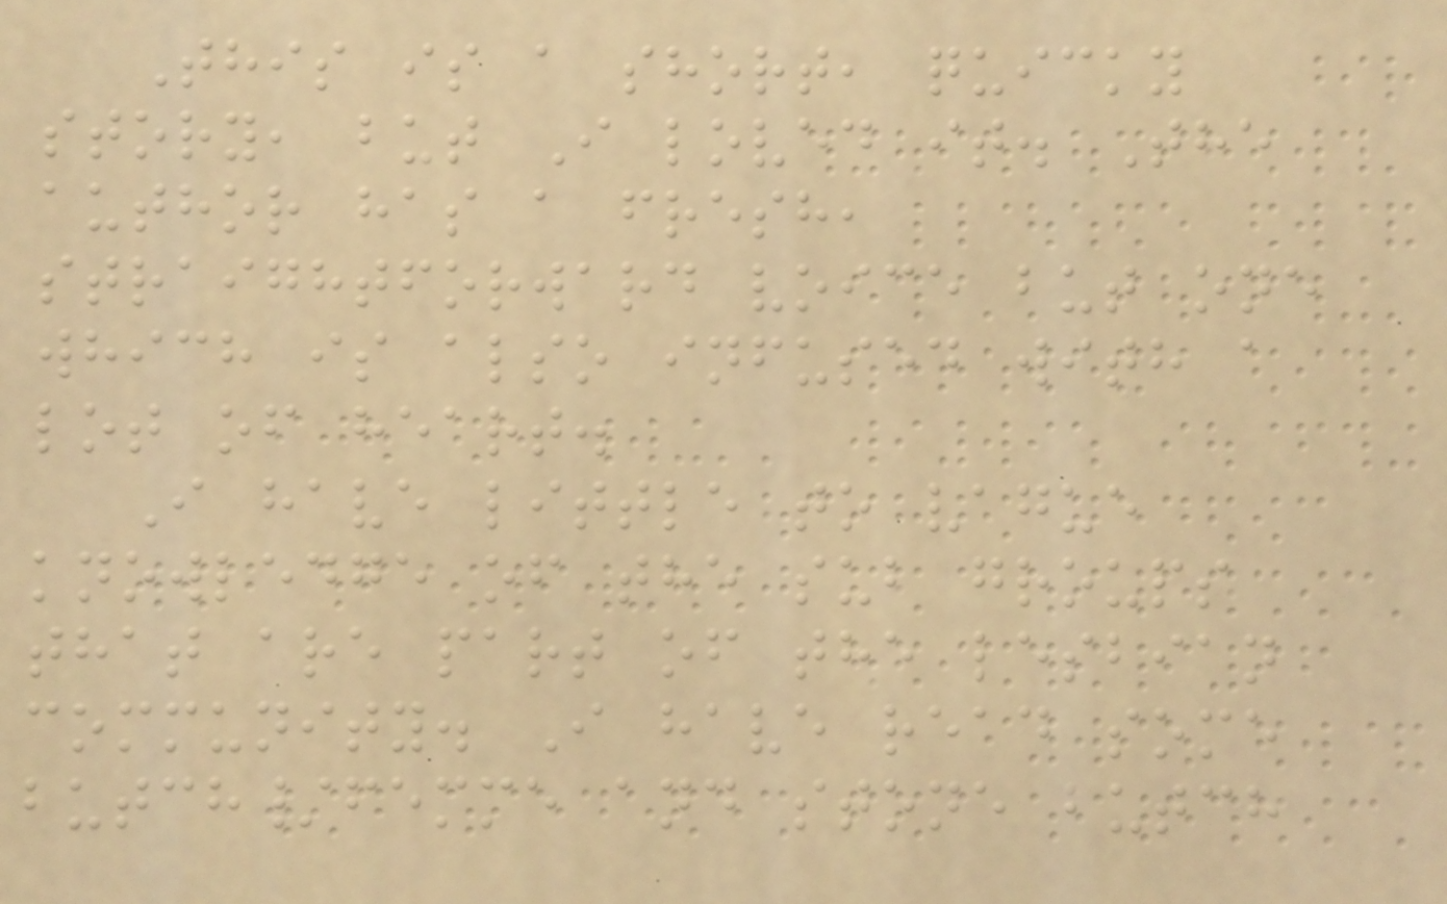This is a short, quicky
story, but I loved it. The
author has a fresh,
straightforward voice but one
which is also infused with a
lot of heart.
I have little to vague
knowledge of the sub groups
that are part of the lesbian
community. I have read some
butch/femme and stone butch
